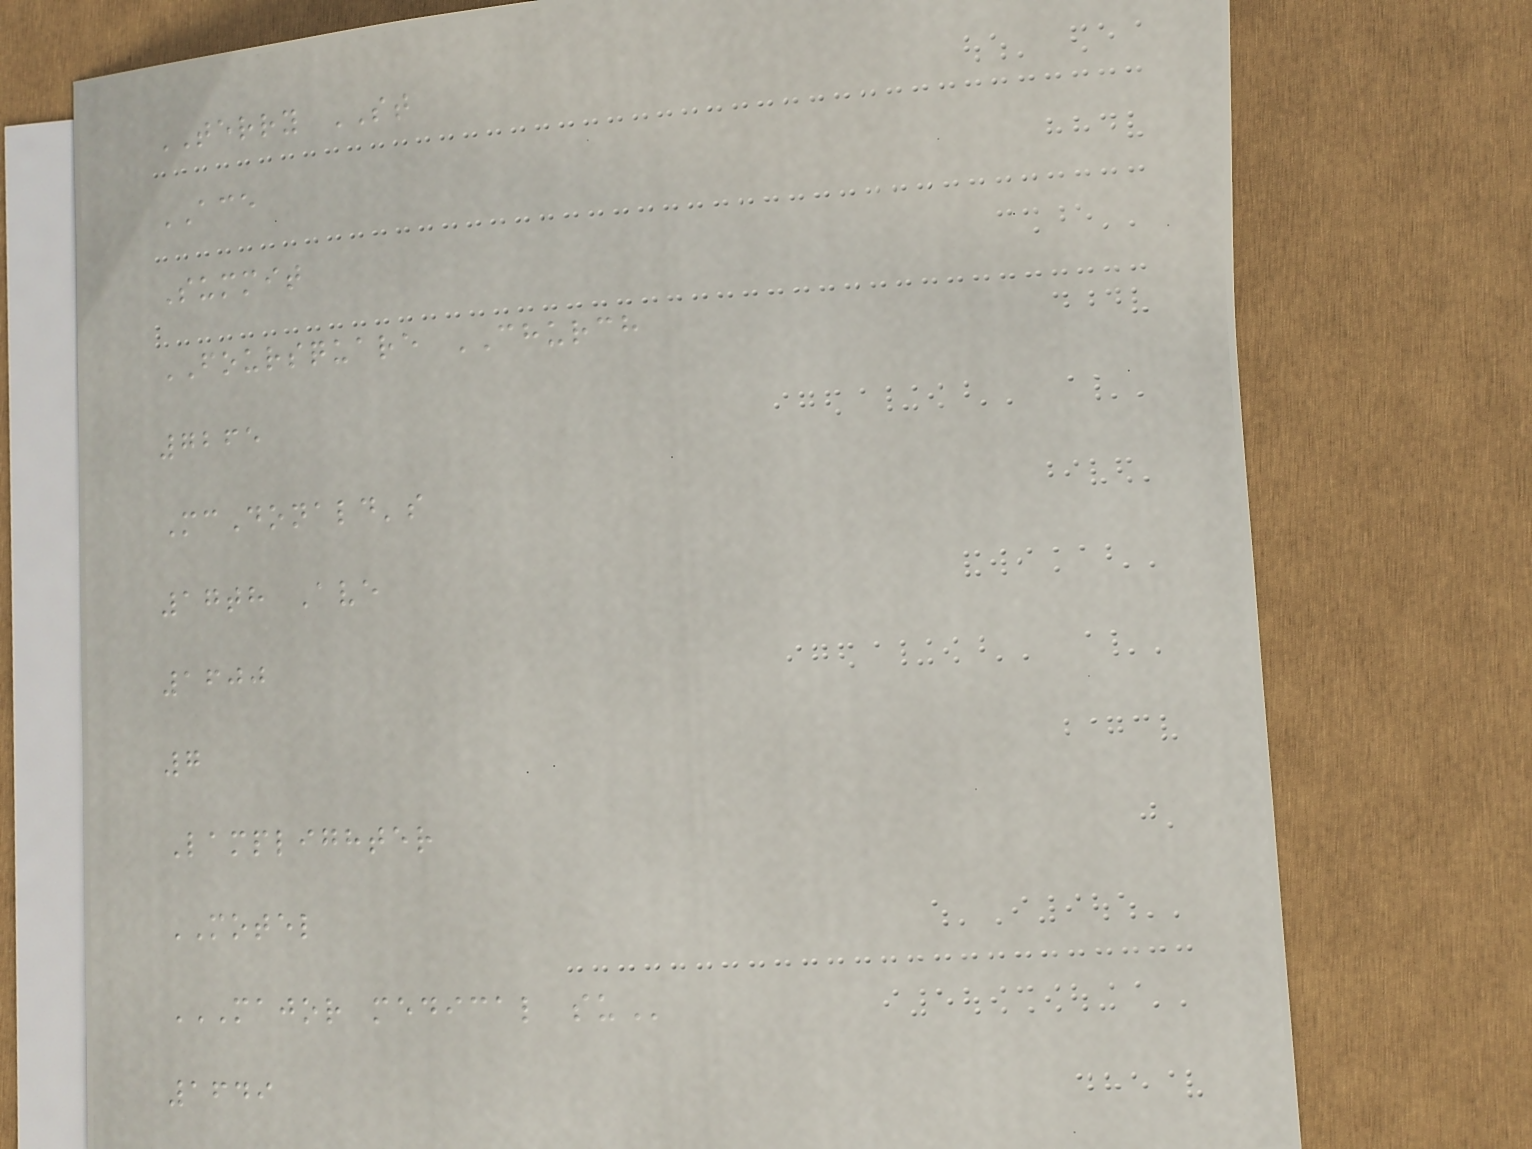TERRY ST
ACE
Summit
FOURSQUARE CHURCH
7265
McDonald's
17th Ave
1600
7
Lamplighter
MOTEL
MAJOR MEDICAL SU
1649
